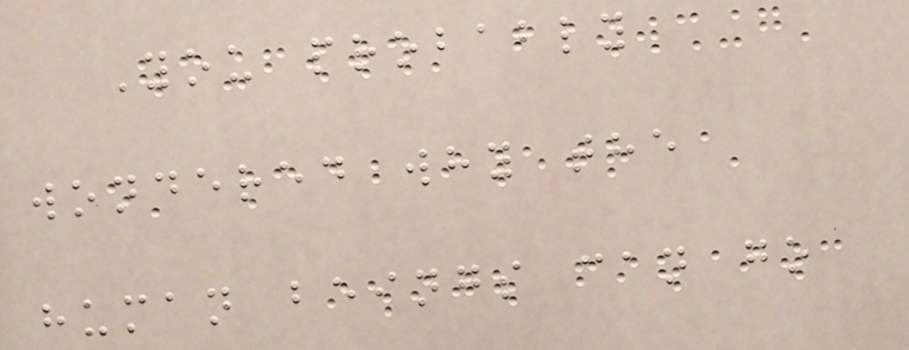You probably
wondered why the
human beings can go
